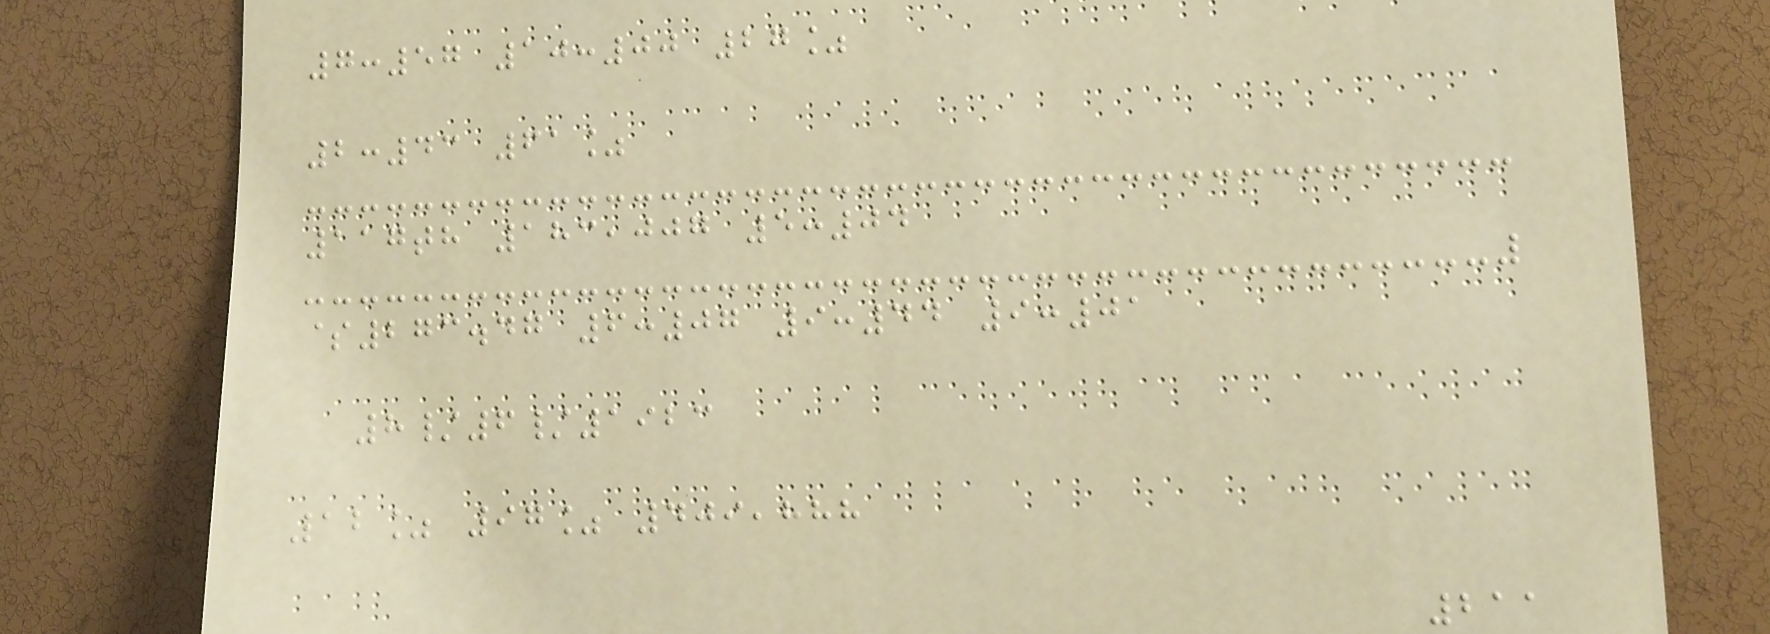7:57 10:00 27%
2:43 61%
117th 183,007 5:04
$273.47 6:07 9:44 9:01
8/6/1923
12% 97% 409,888
211
